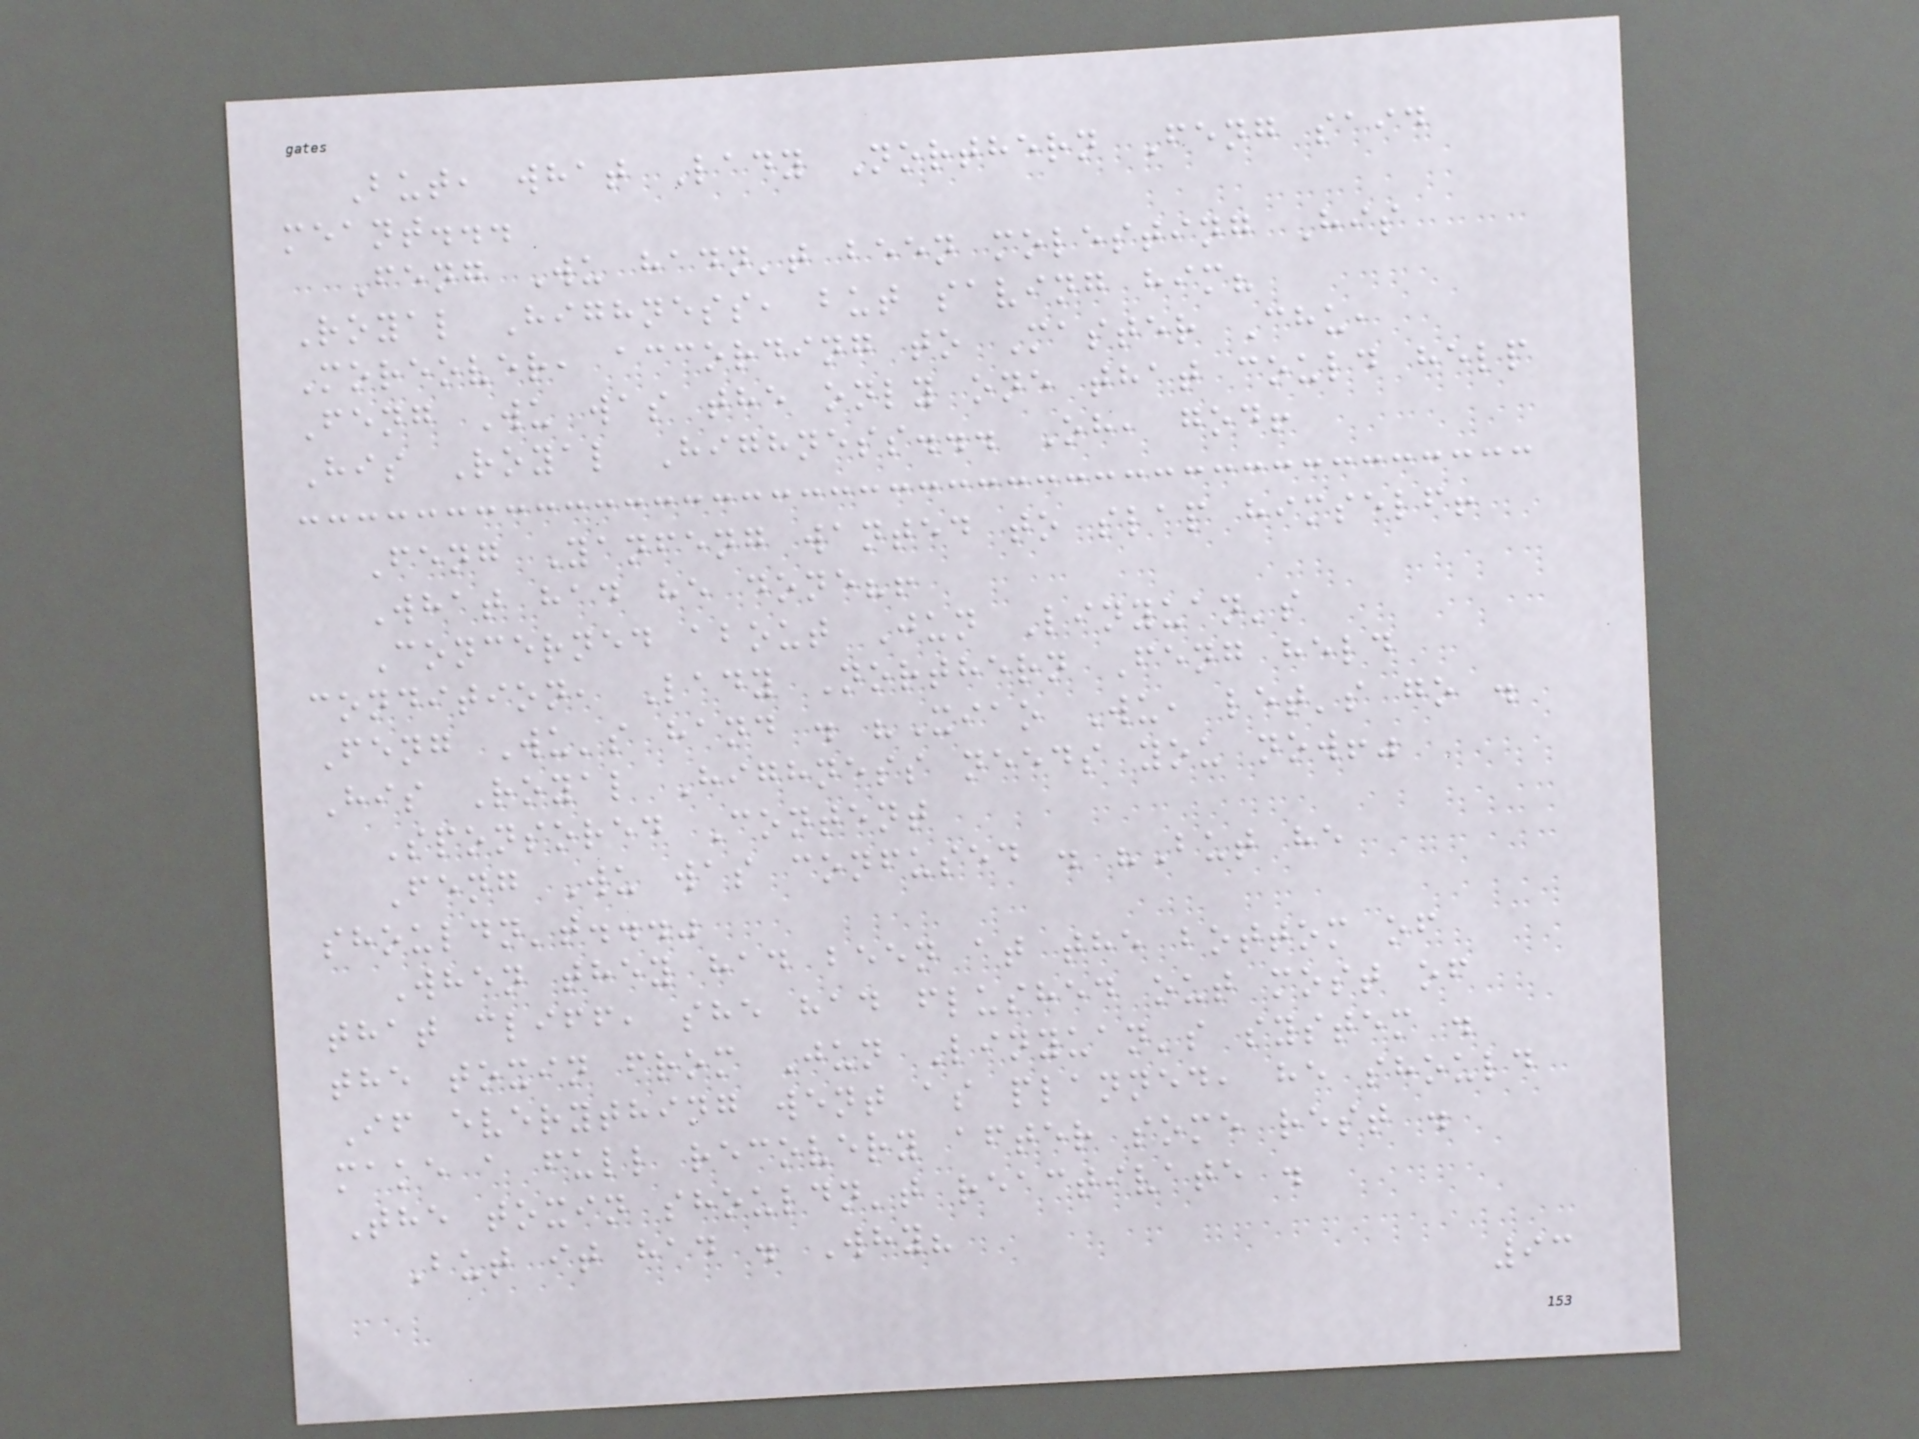But, what Lady Northern Feng said
meant...
Feng Wu hadn't been molesting His
Royal Highness, but saving him?
Moreover, according to Master Chu,
Feng Wu was the only one that could help
His Royal Highness... Oh, god!
Feng Yanfeng wanted to slap himself!
What had he done?!
Concerned about Jun Linyuan's
condition, Lady Northern Feng held
Feng Wu's hand . "Xiao Wu, let's go .
His Royal Highness needs you now!"
Sponsored Content
Feng Wu was confused . "But he
shouldn't..."
When they had been at the bottom of
that cliff, she had flushed out most of
the toxin from Jun Linyuan's system .
If everything went as planned, he should
make a full recovery after some rest .
The toxin shouldn't reactivate .
But it had . Why?
93
